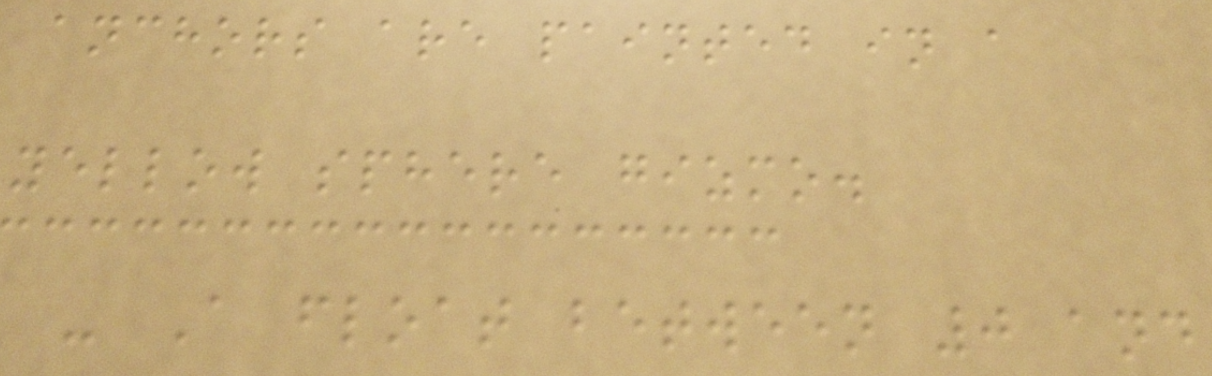anchors are painted in a
yellow sphere gizmo.
- A float between 0 and
